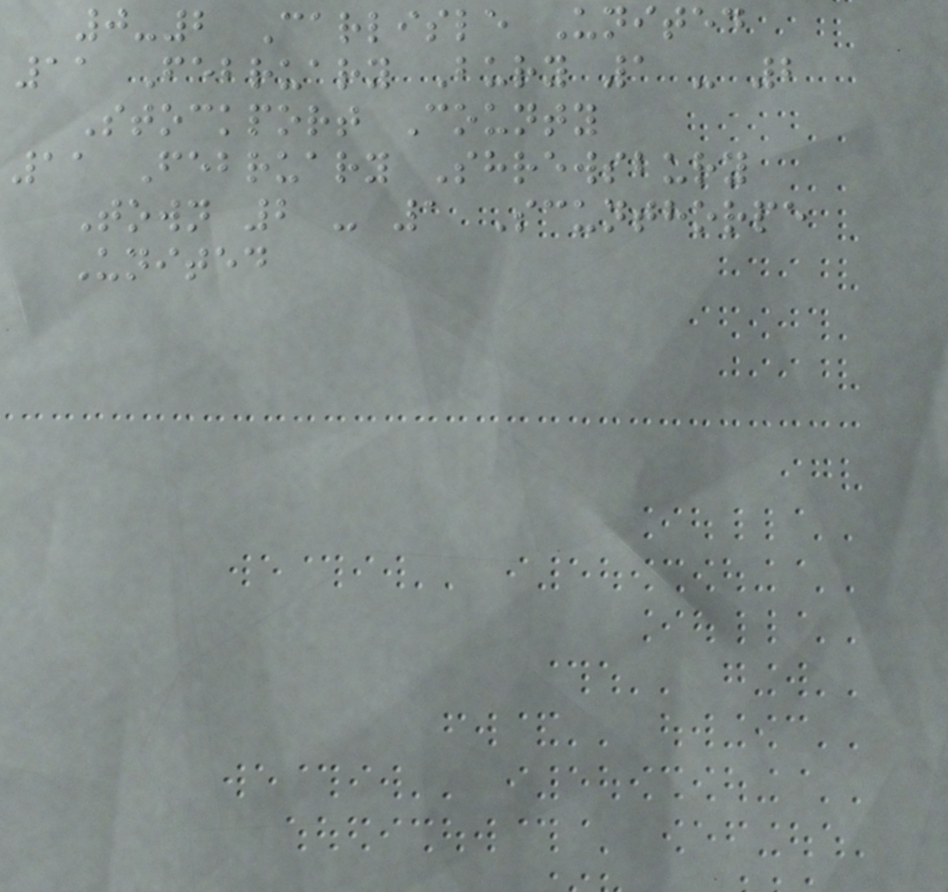0-2 Carlisle United
11 February Bury 1 - 2
Stockport County
11 February Shrewsbury
Town 2 - 1 Scunthorpe
United
